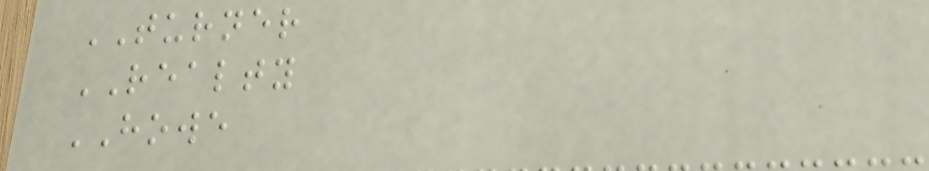TURNER
REALTY
HOWE
